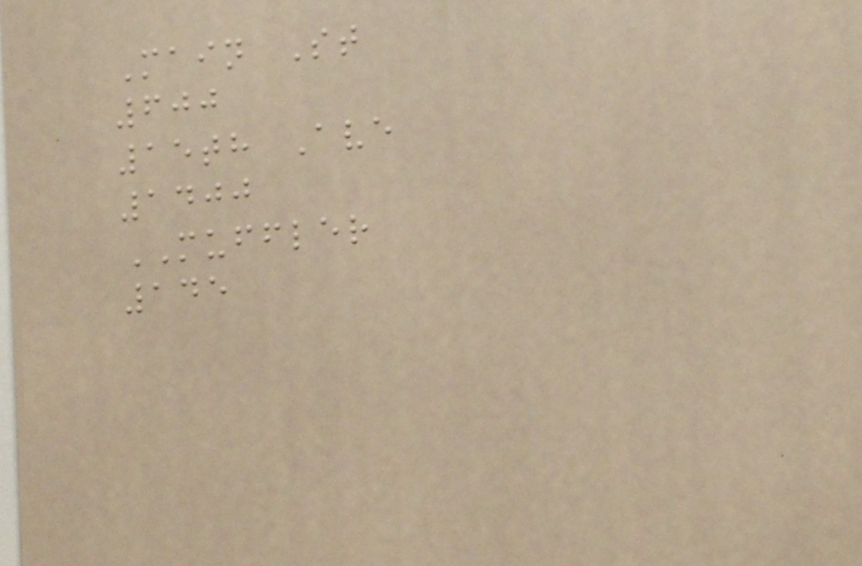Main St
600
15th Ave
1400
MUFFLER
145
